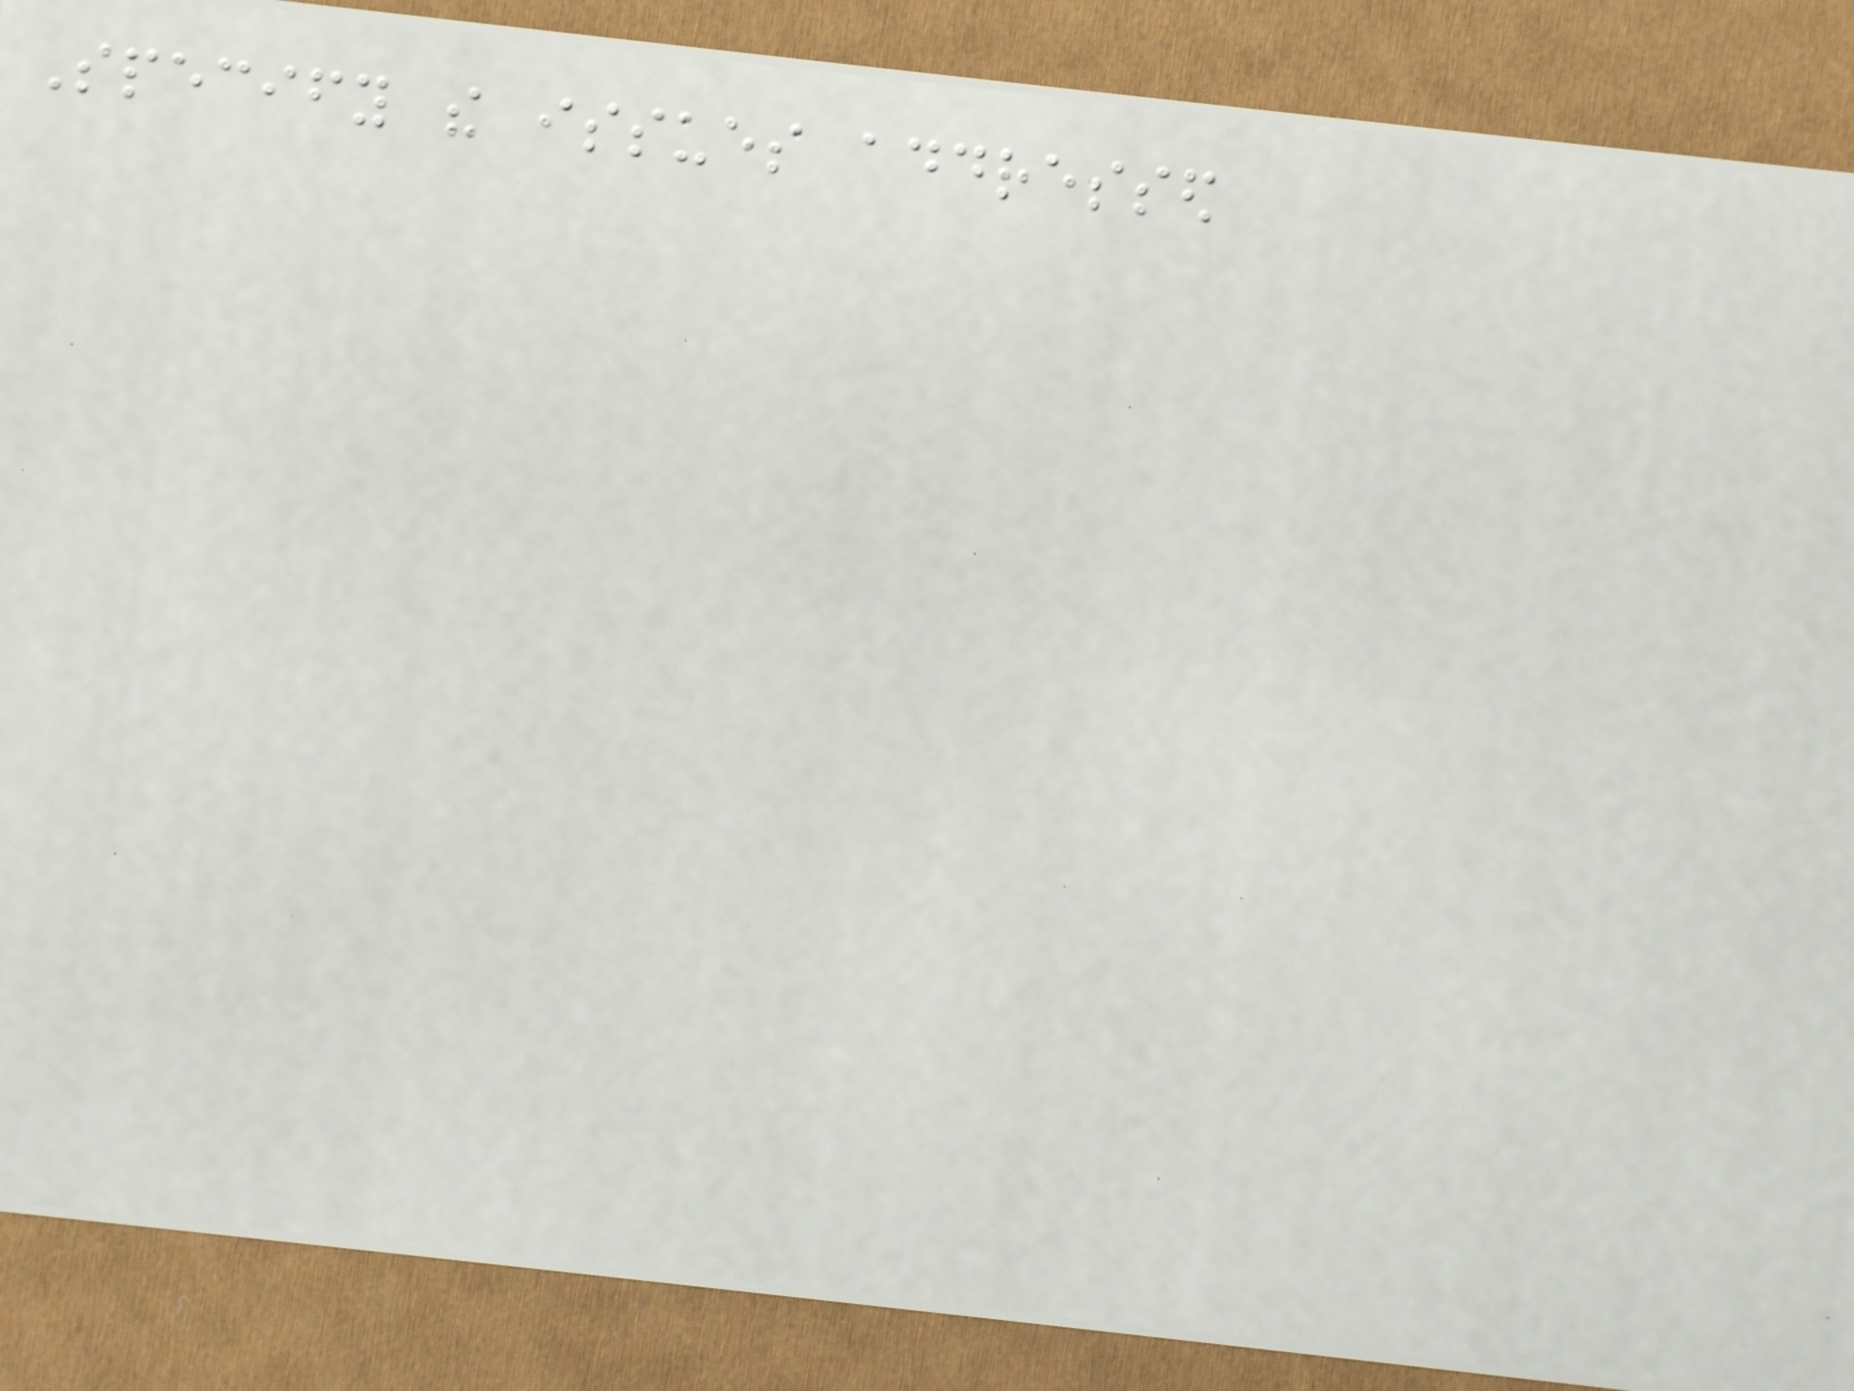Specify the issues addressed
